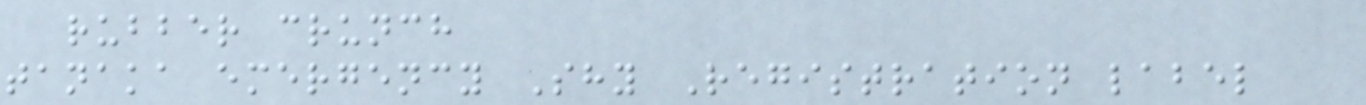rubber crunch
tanaka emergency Shy Registration label
